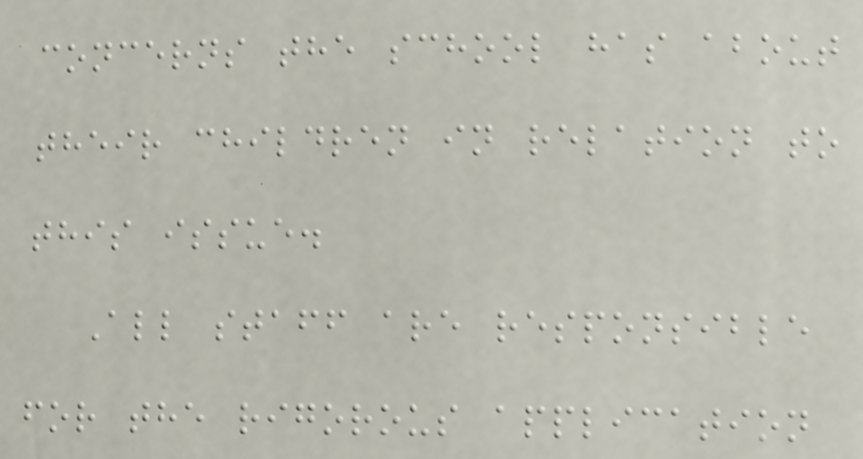concerns the school has about
their children in relation to
this issue.
All staff are responsible
for the rigorous application
